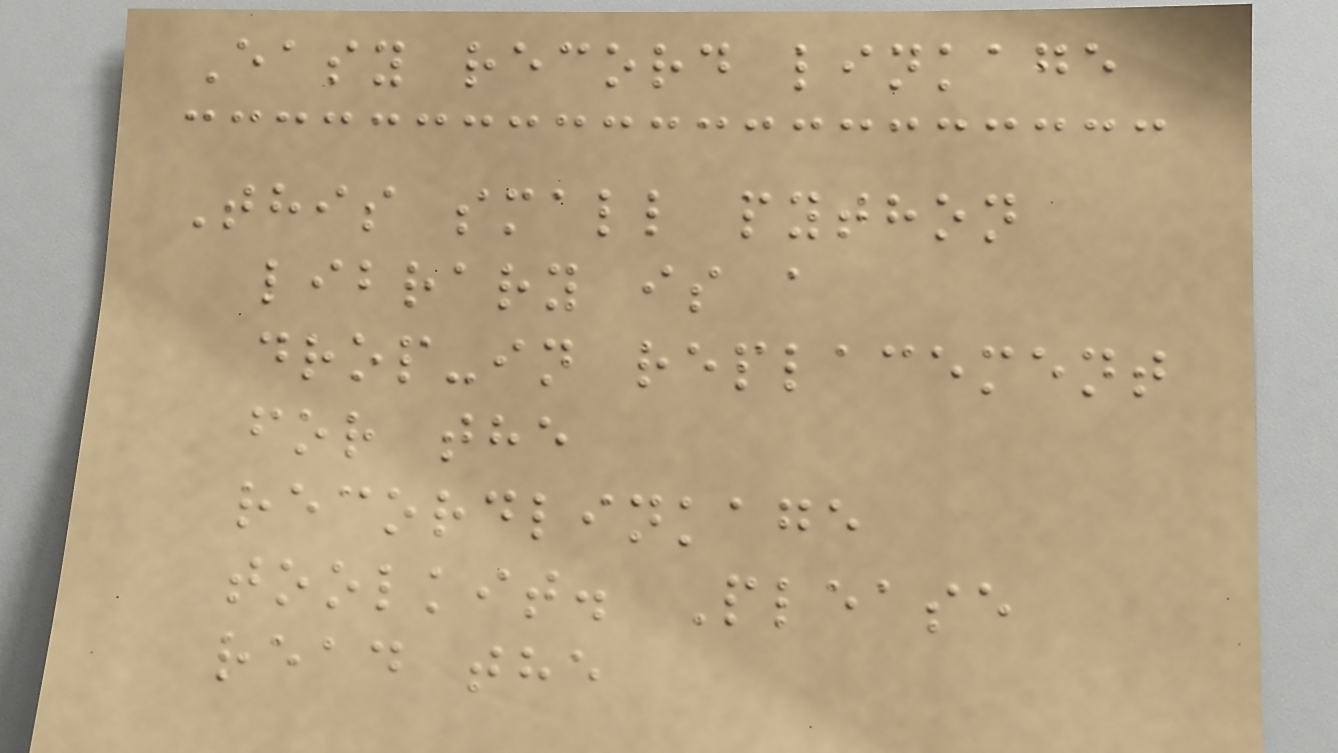Easy record linkage
This small python
library is a
drop-in replacement
for the
recordlinkage
toolkit. Please
read the
